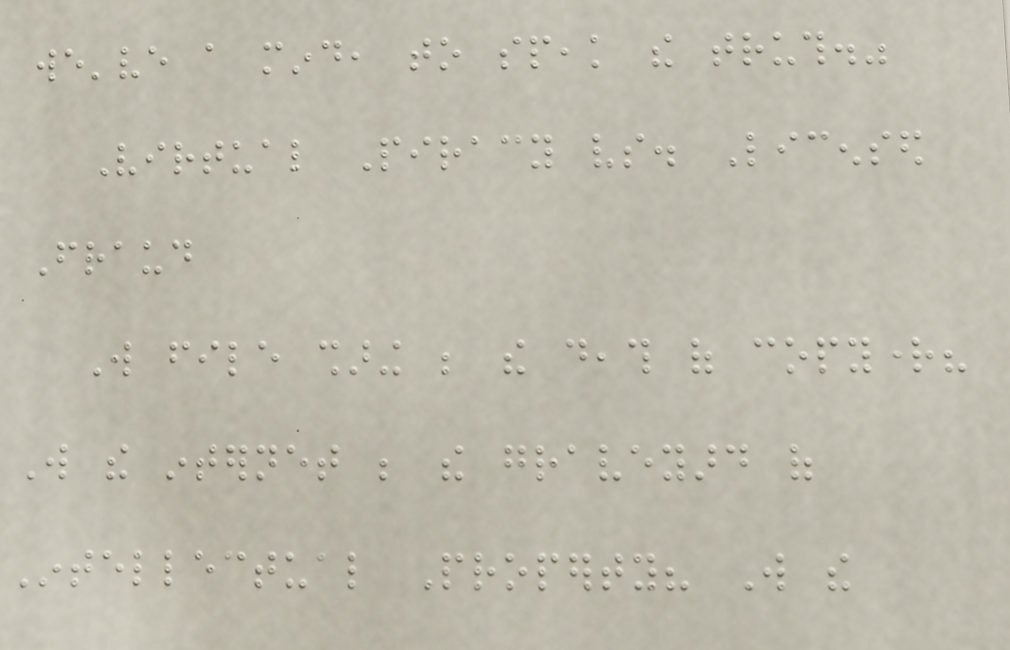we've a mind, to speak the truth."
Virtual Piracy vs. Licensed
Fraud
Will file sharing be the death of copyright?
Will the internet be the graveyard of
Intellectual Property? Will the
